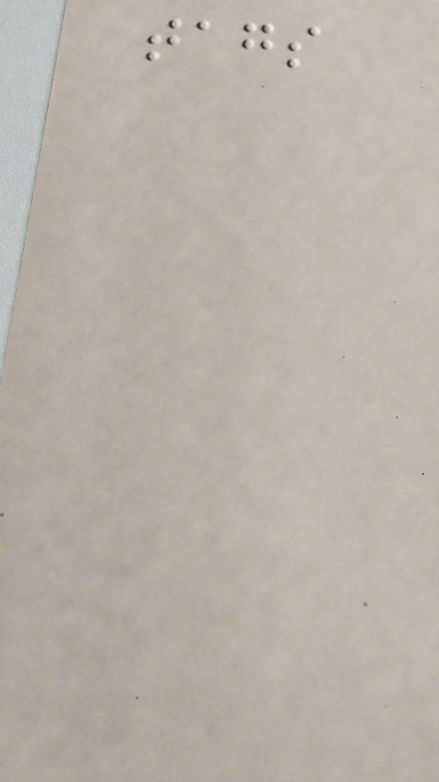tags
